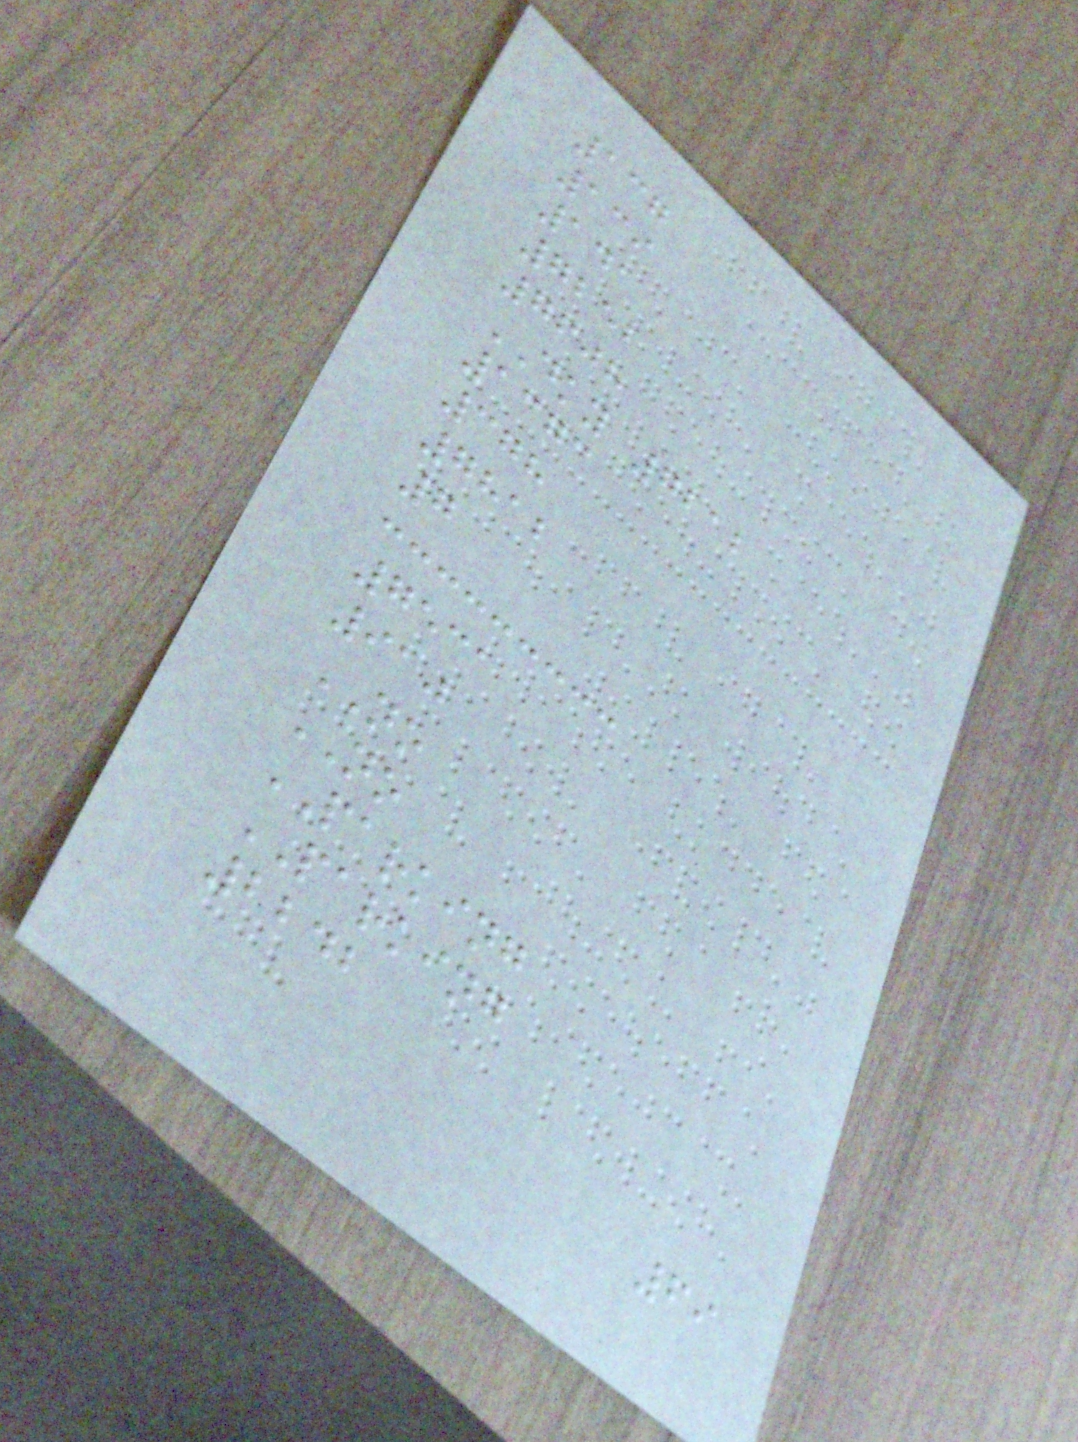137
139
141
7252
7608
DKY 7212
1373
378
7812
7
7531
910
NO
NO
PARKING
PARKING
2242
69
